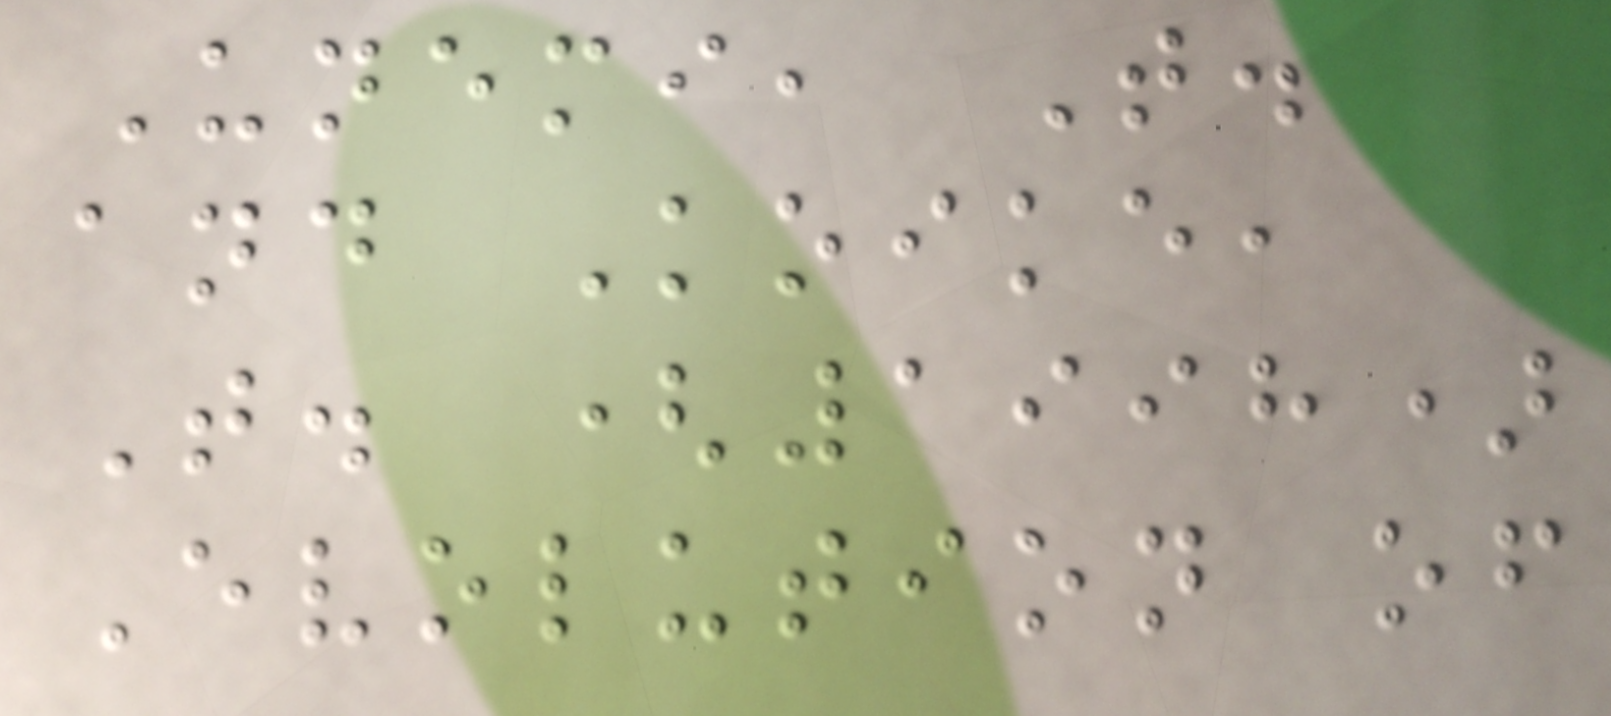Unemi, T.
and Koike,
T. (1998)
Evolution of
